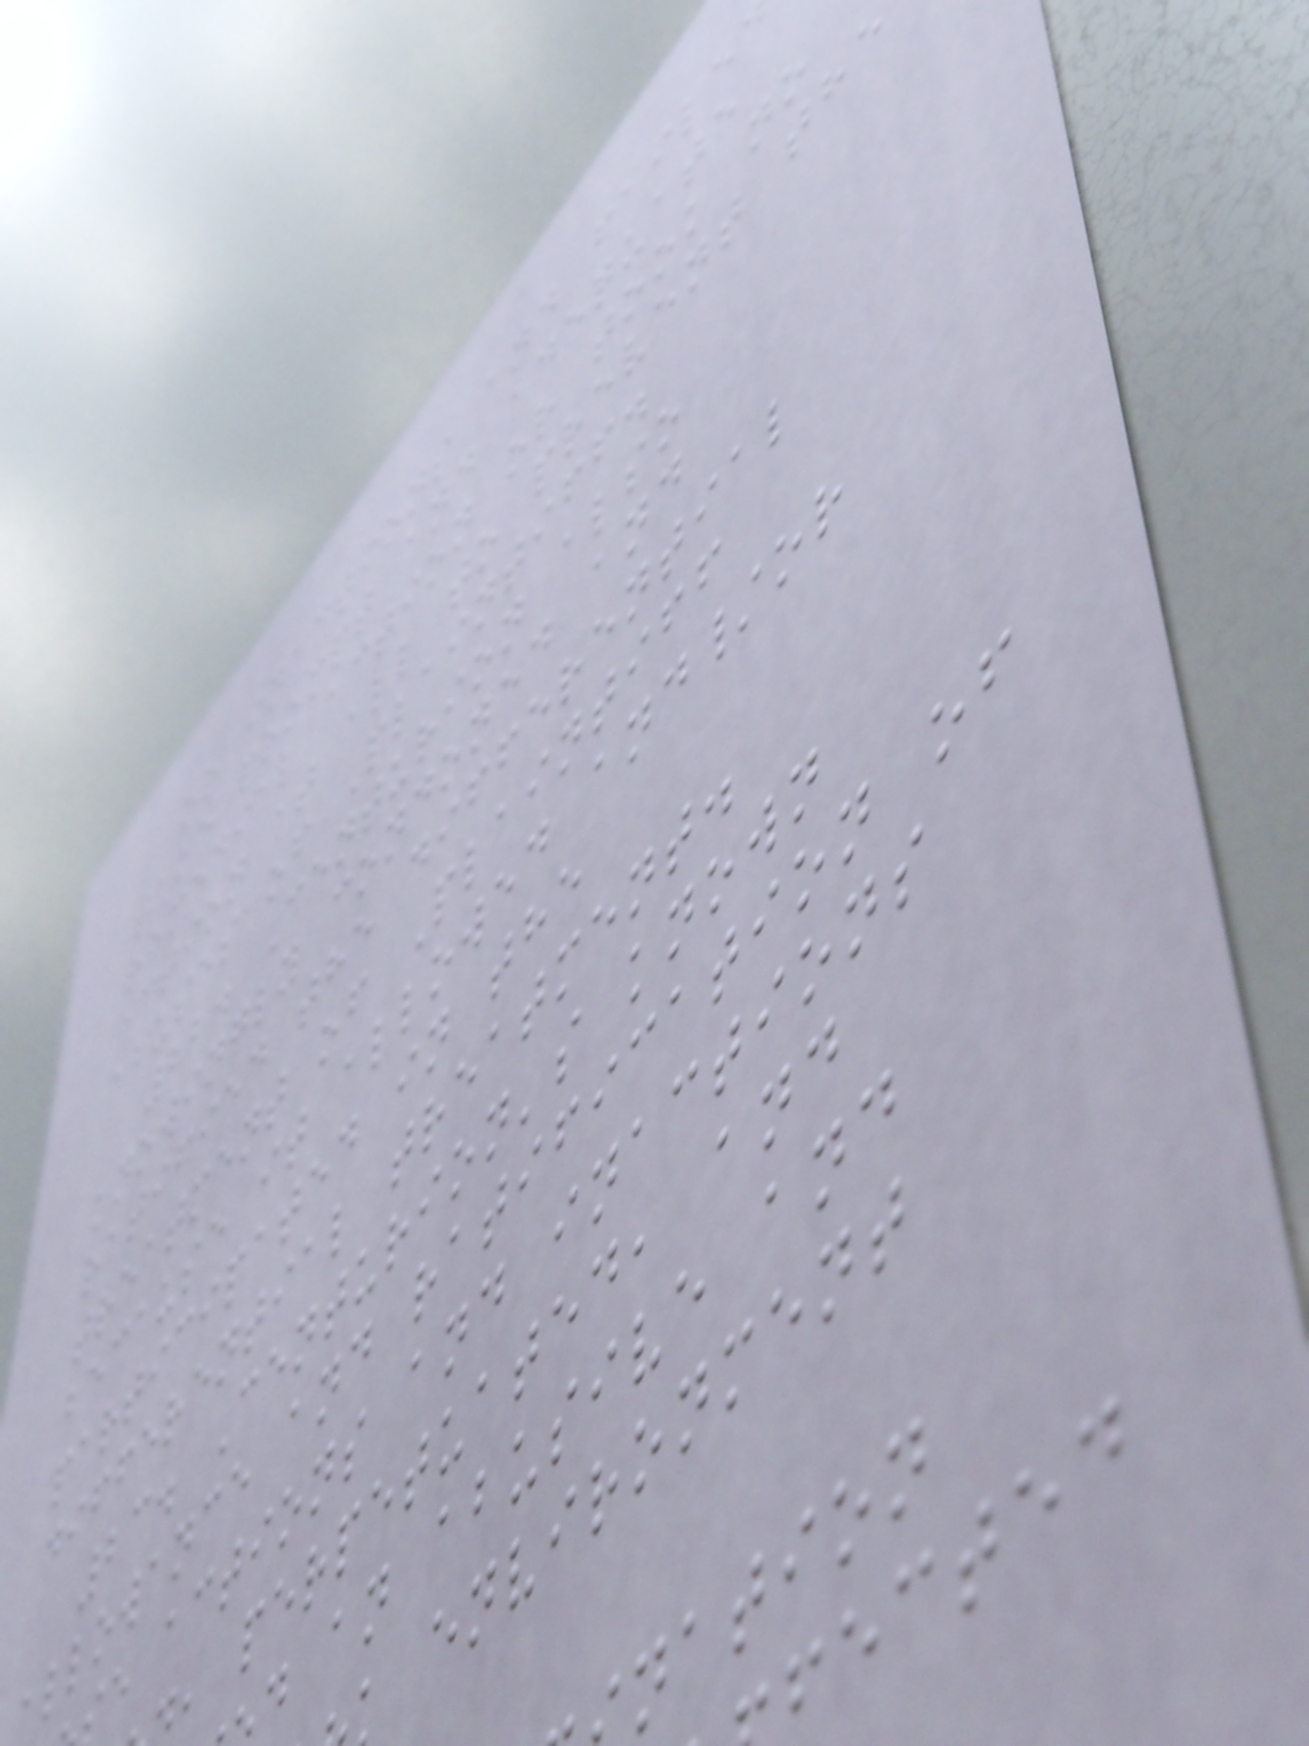or inactions and faile
take prompt and adequate
remedial action or took no
action at all to prevent the
abuses of Plaintiff.
22. Centurion also
knowingly condoned and
ratified the differential
treatment of Plaintiff
because it allowed and/or
participated in the
differential treatment.
23. Centurion's known
allowance and ratification of
e actions and inactions
, perpetuated, and
d an abusive and
environment
nation
